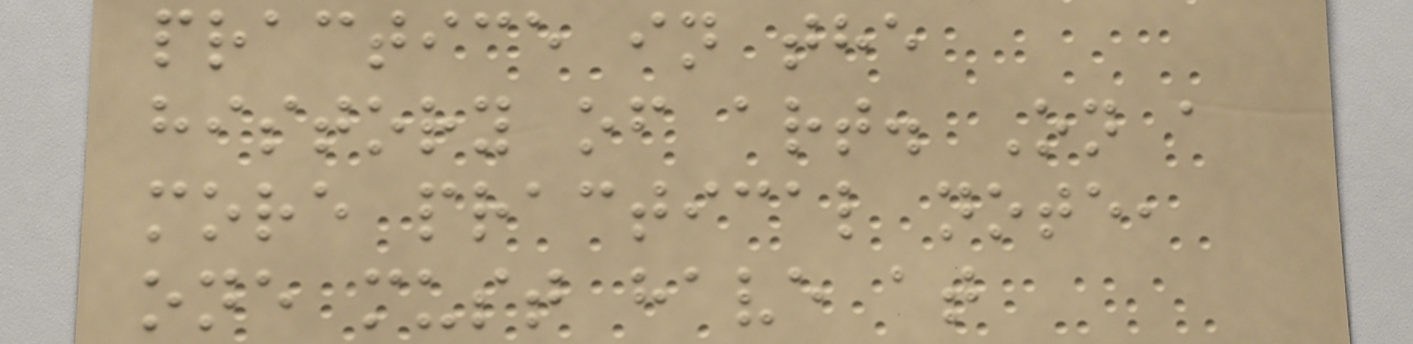practice in the
history of art. On a
more practical note,
one must have at
